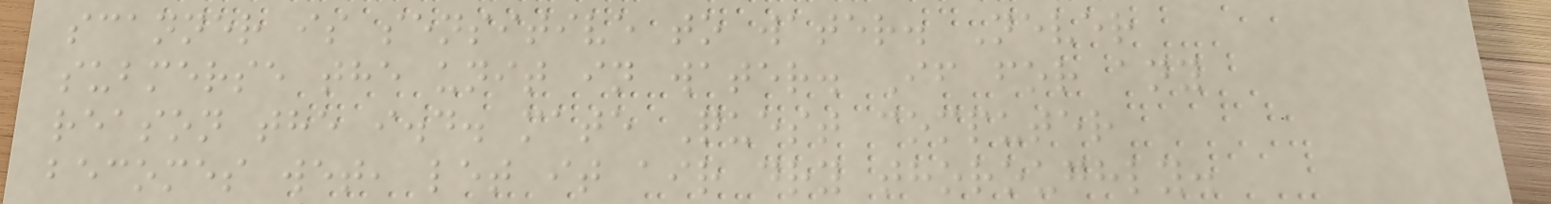scanner is sensitive to water. Never
submerse the unit in water. If for any
reason the i.d. mate Quest computer
becomes wet, let it air dry thoroughly.
